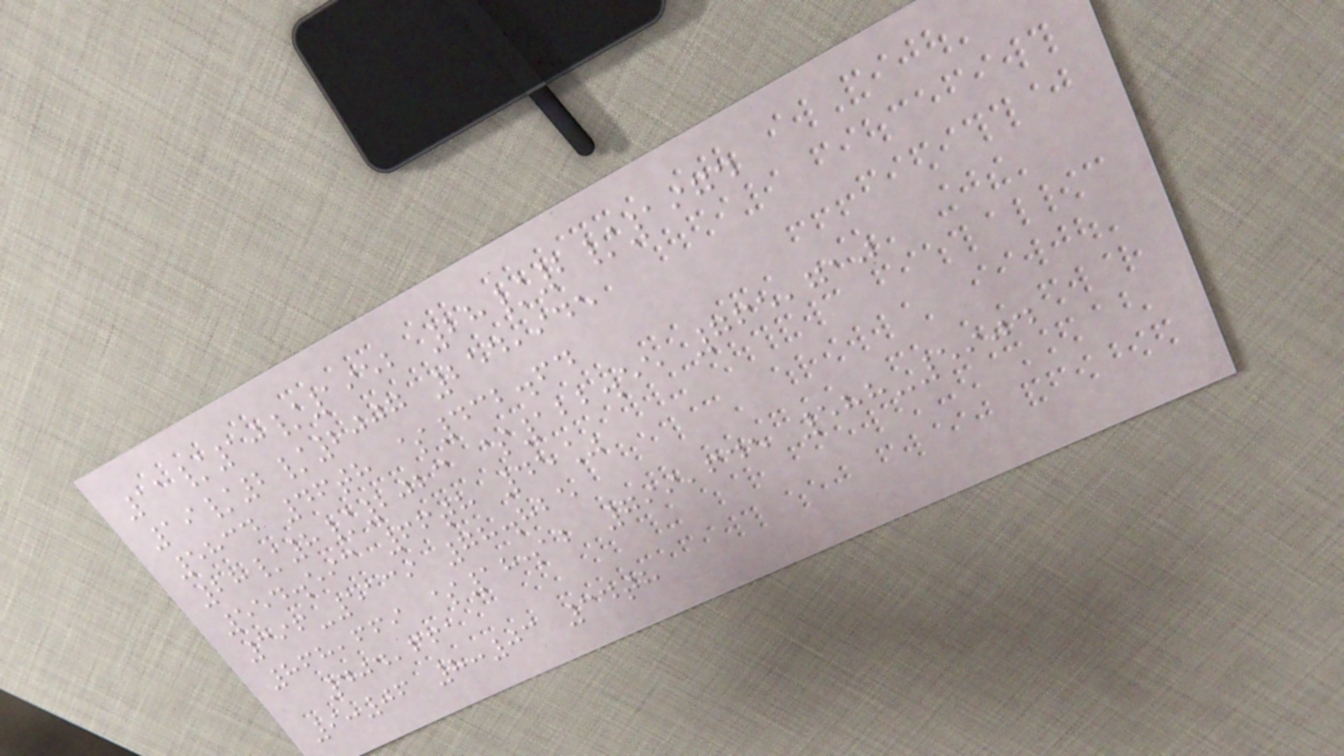11/10/1952 28/2/1974
19/2/2007 254,945
5834 46th $432.64
28/8/2023 $122.55 765,710
554.593 66th 45%
396-5139 78.825
868,669 $18.12 799,645 588-5904
404,661
9:06 8:03 34th
